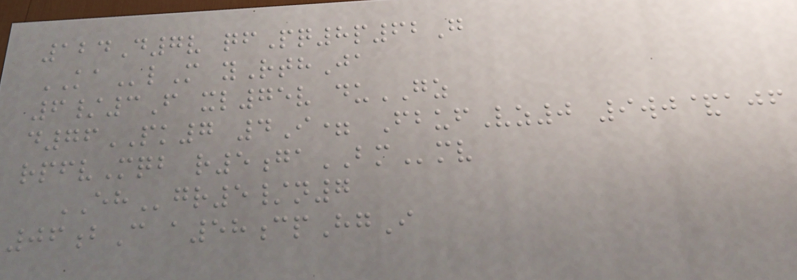124D7v qfPq8p62G
KAlM yRthJa
6/3F xl75v duGZ
d76PK7 4I= FbufVz0 9wj&ajf
rpfvMqb r5gaBMmv
EHgr5/n7
06bC a58cpHgI
